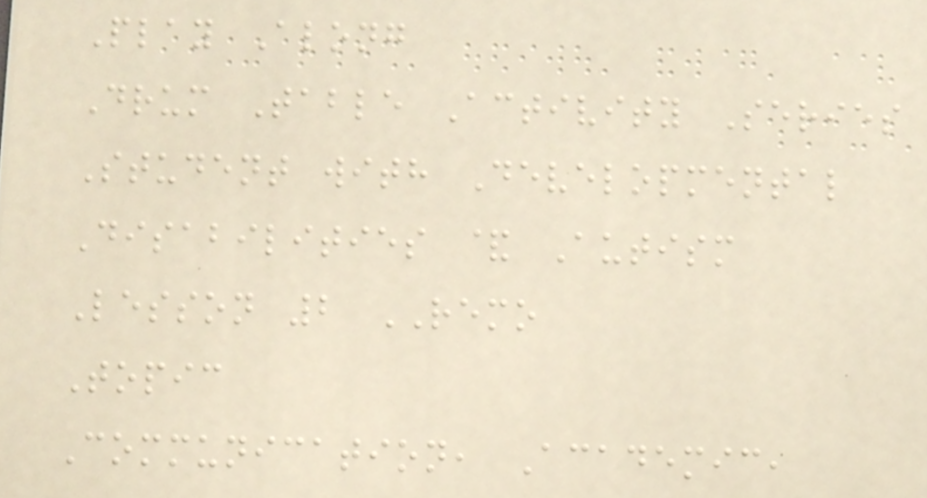Play Along
Drum Table Activity Series
Student with Developmental
Disabilities & Autism
Lesson 2 REMO
Topic
Communication, Academic,
